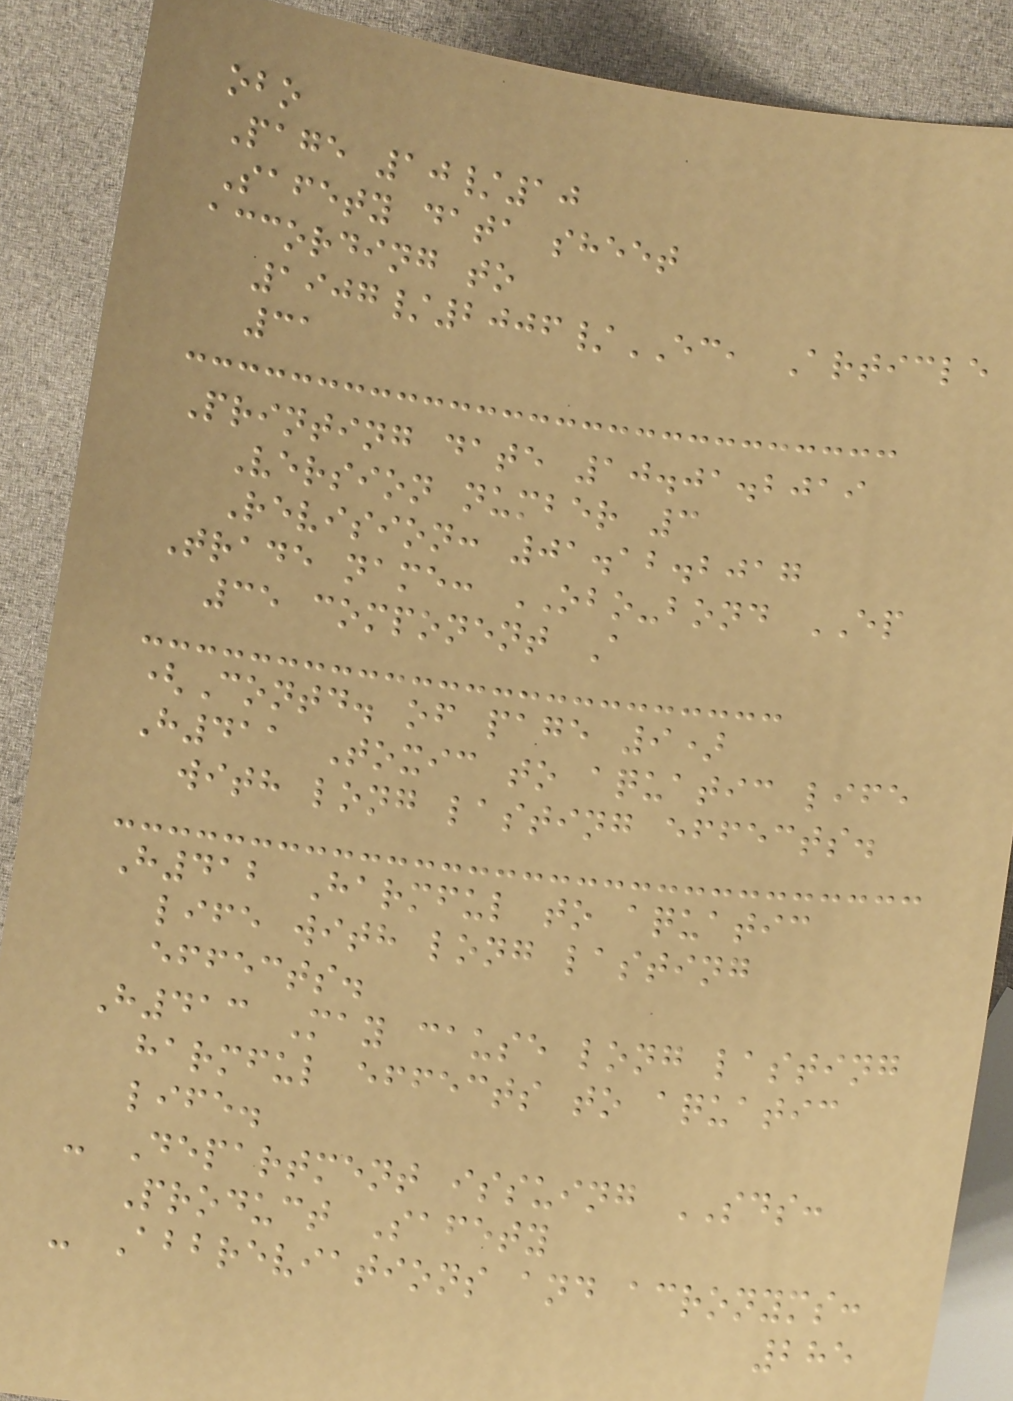obo
Page 10/10
Safety data sheet
according to
1907/2006/EC, Article
31
Printing date 10.01.2019
Version number 3
Revision: 01.12.2017
Trade name: OBO-bond EP
35 component A
(Contd. of page 9)
H411 Toxic to aquatic life
with long lasting effects.
H412 Harmful to aquatic
life with long lasting
effects.
H413 May cause long lasting
harmful effects to aquatic
life.
- Department issuing SDS:
Product Safety
- Abbreviations and acronyms:
285
